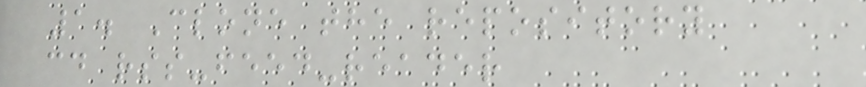1. Clone the repository
cd rss-feed-reader
